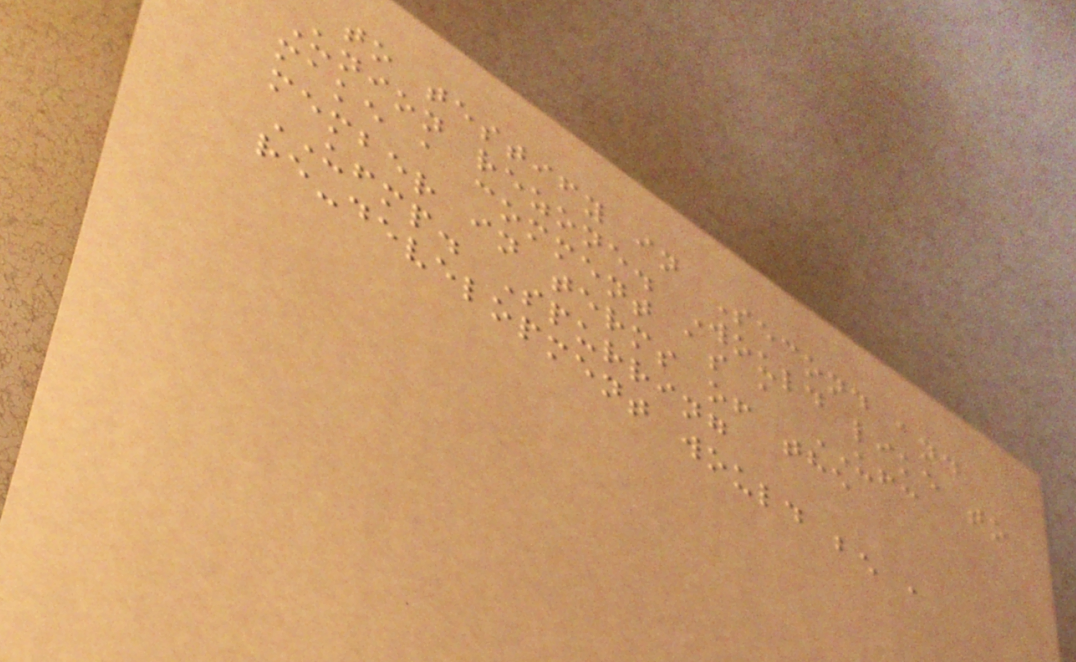to testify in Second and
Union rezone. Would like to
make a comment as a UFC
member in terms of the
UFMP. Spurring
re-development would be a
